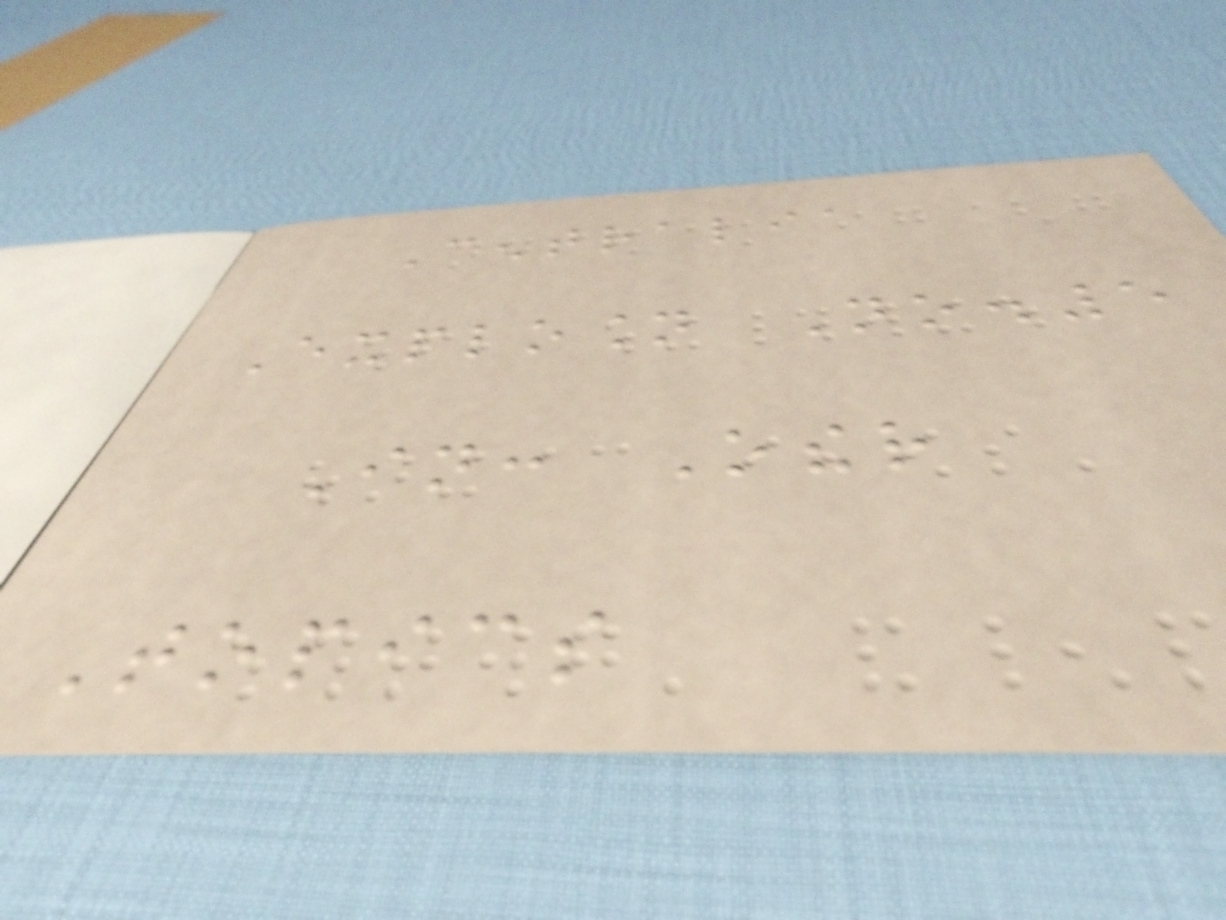Centralia
Explosion No.5
In: Other
Topics
